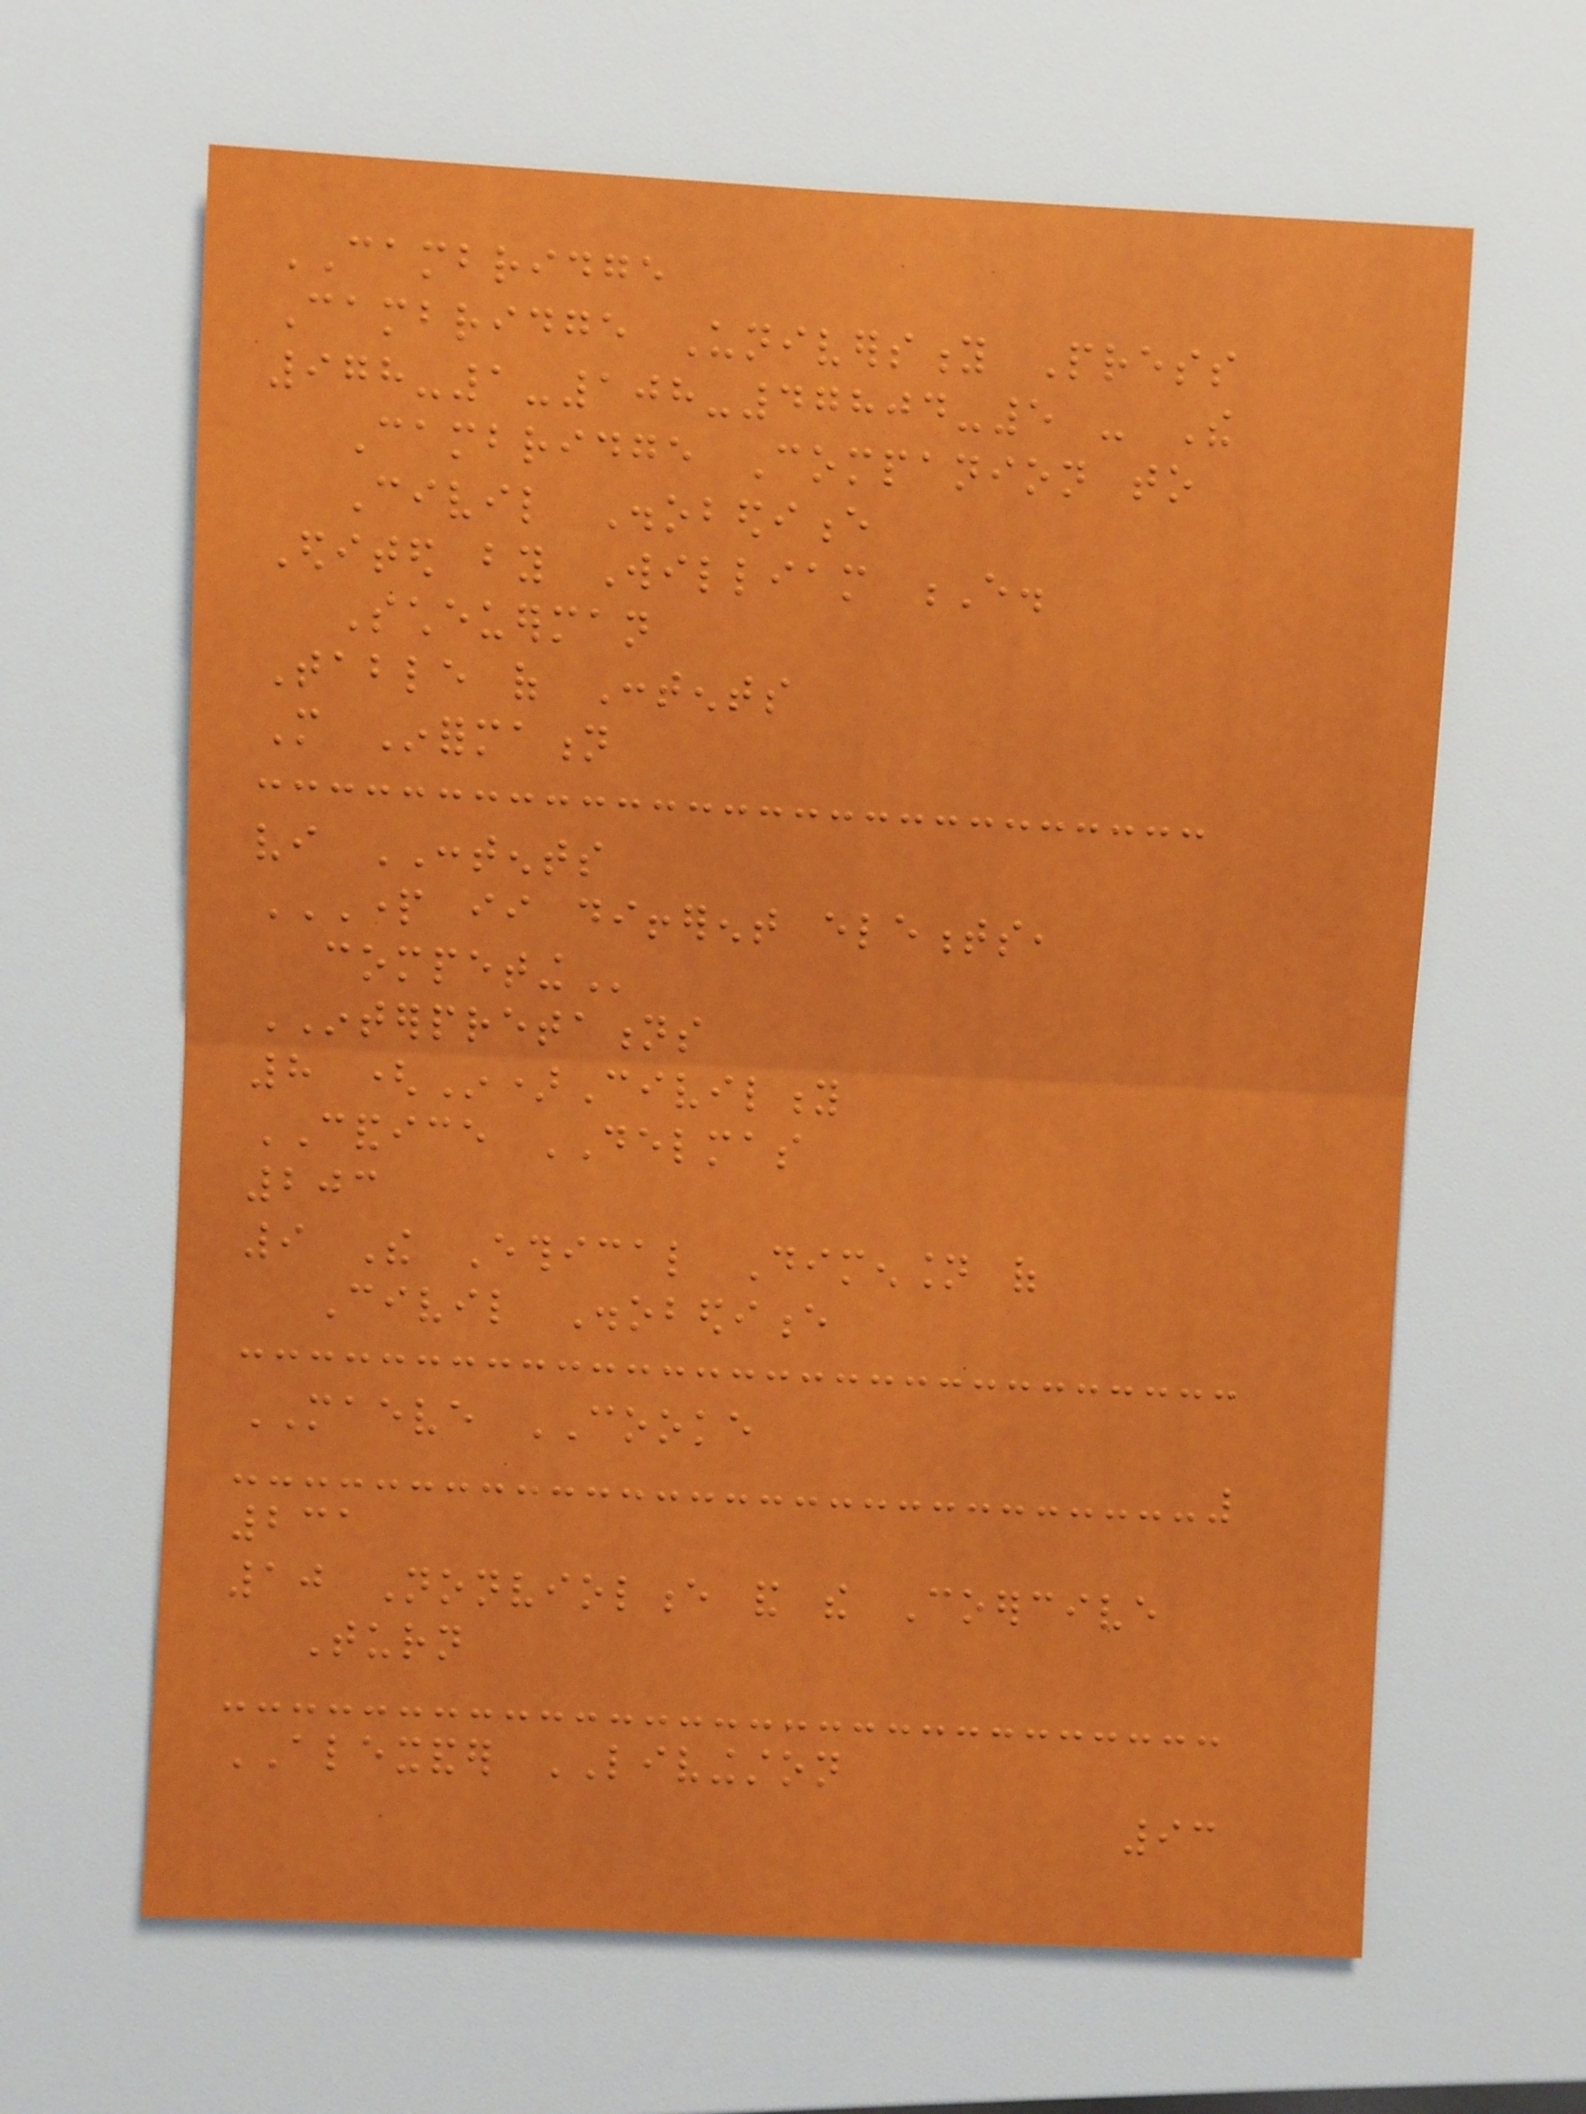CAMBRIDGE
Cambridge University Press
978-1-108-47804-5 - The
Cambridge Companion to
Civil Disobedience
Edited by William E.
Scheuerman
Table of Contents
More Information
vi CONTENTS
PART II DIFFERENT ELEMENTS,
COMPETING
INTERPRETATIONS
8 (In)Civility
CANDICE DELMAS
203
9 The Ethical Dimension of
Civil Disobedience
MAEVE COOKE
231
10 Nonviolence and the Coercive
Turn
ALEXANDER LIVINGSTON
93
